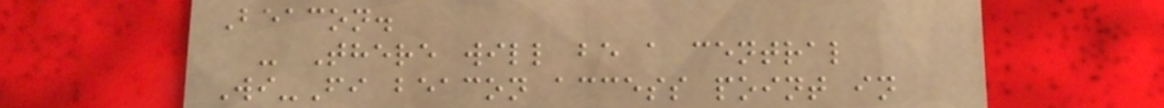Beacon.
- There will be a central
Wi-Fi beacon access point in
